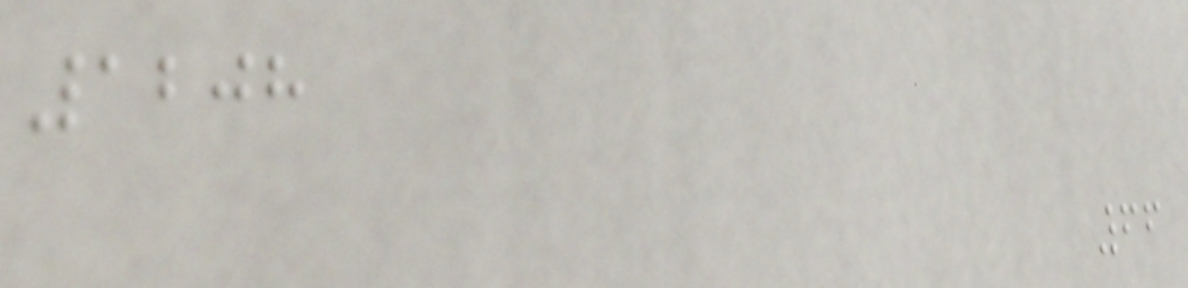1208
66
